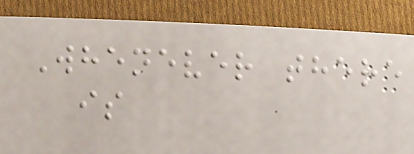Whenever there
is
